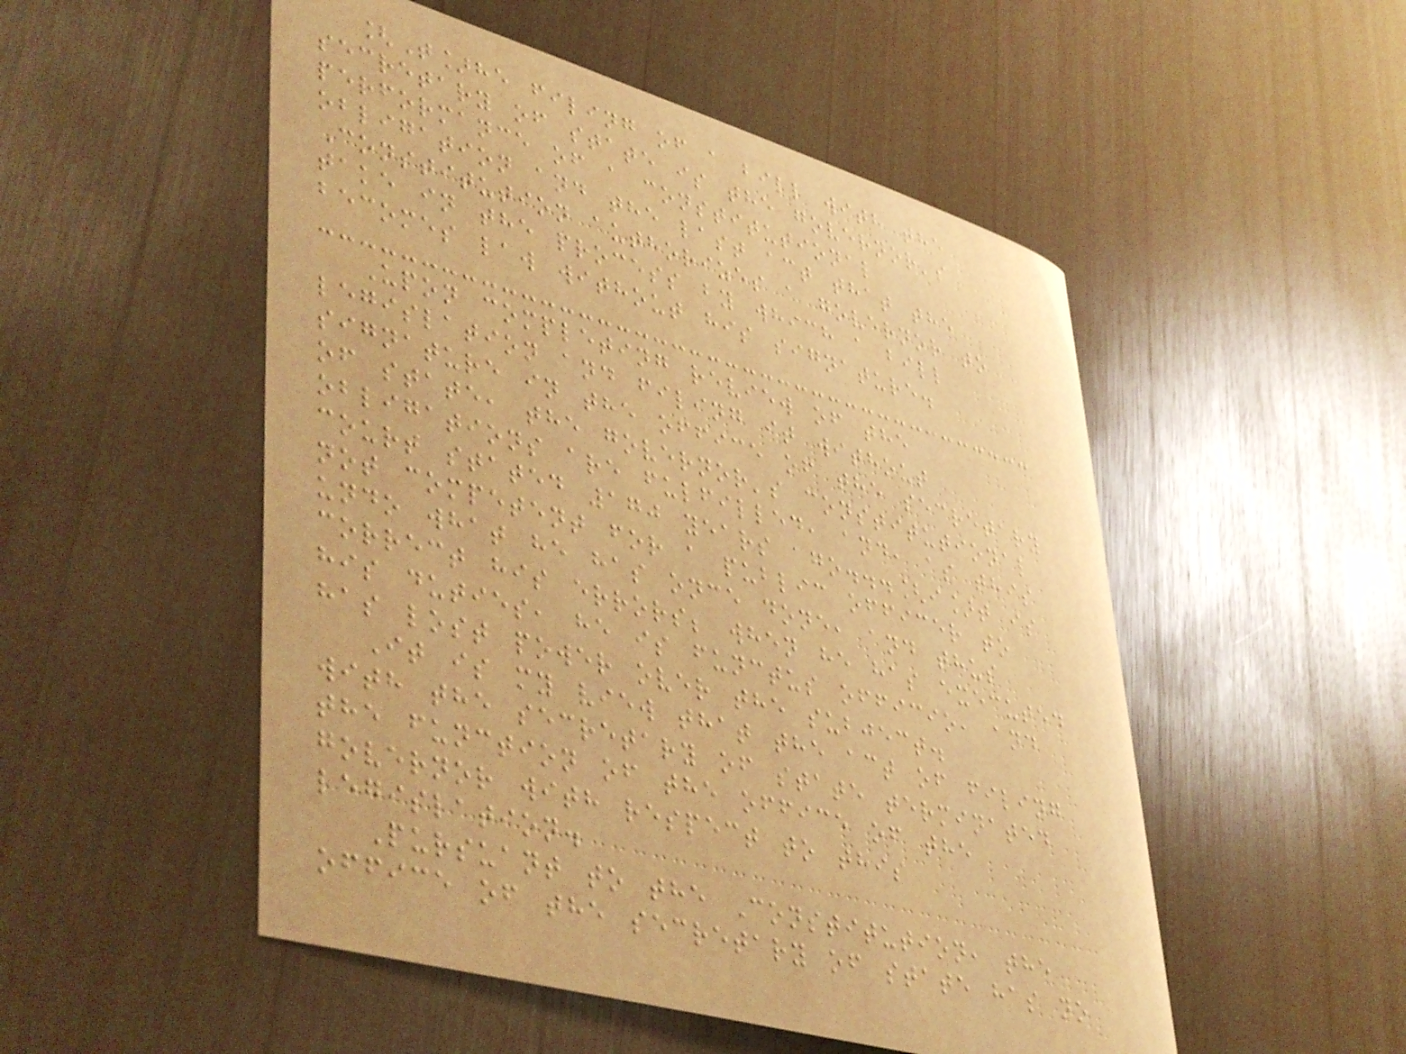[T]he filing of a bill with the
secretary of state is the governor's
performance of a constitutional
obligation and the last act that the
Constitution authorizes a governor to
take in the process by which a bill
becomes law without his signature.
Upon completing review of the
legislation and filing it without
signature in the office of the secretary
of state, the governor's constitutional
obligations are fulfilled, and, as this
court stated 170 years ago...[i]t is
not competent for a public officer to
undo what he has once done, and thus
correct his errors; when he has executed
his duties, he is functus officio, and
has lost power over the subject.
It is my view that the act of filing
with the secretary of state terminated
the function of the office of the
governor with respect to this
legislation.
Pursuant to the Constitution, the
office of the secretary of state has no
